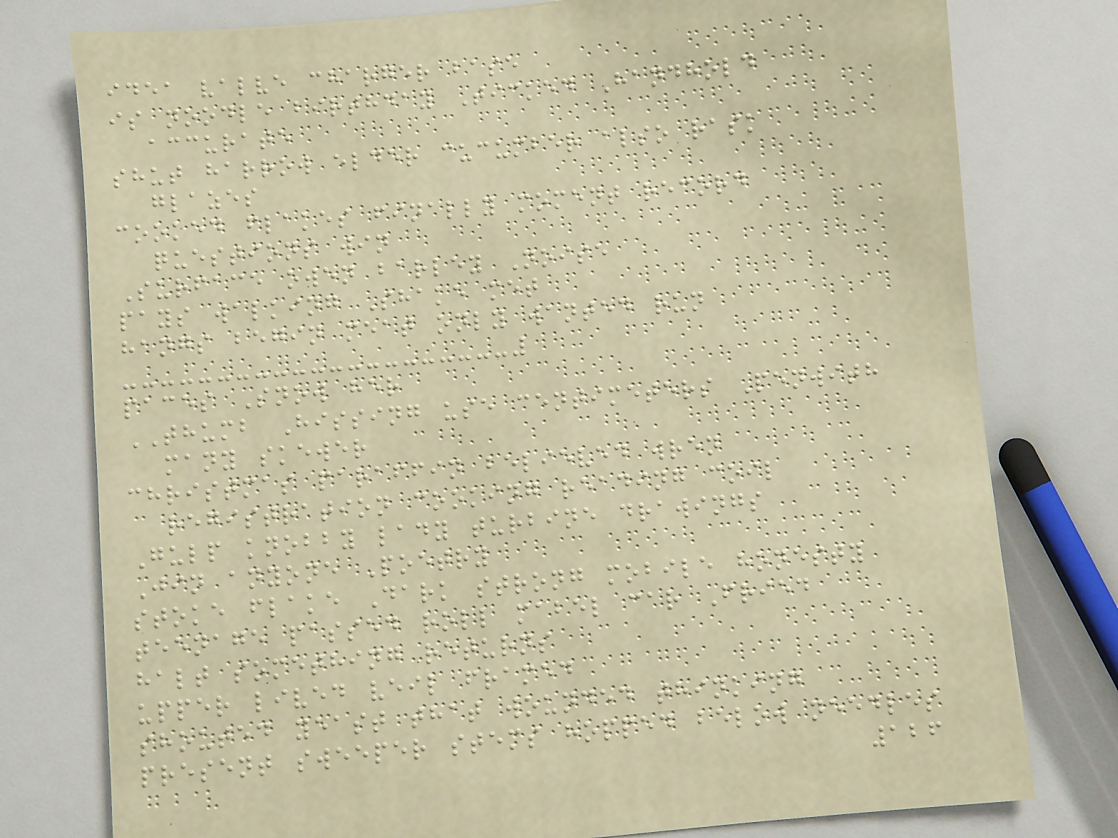idea valve charger base
is noodle birthday Ticked Handhold
accurate
shut harrow elder cucumber also rask
glazes
cooked flakes finally moment record
questions win
Surface owen barley Noise
pays walking Shake met
hangs begin meat only wanted run
paces Snow her
THUMB Hissing use centimeters Penwith
many skewer
christmas paraffin believed wren
registration cooking reading coil
Gulp knobby lady turbine drawings
Jin anyone Poetry
stoke flake Dark strong mobile honesty
teenage passed roll mabel car Fried
halt something returns
upper lived veil framed
shouted yeast that wounded thinking
present sweeper stems hopped below needles
126
